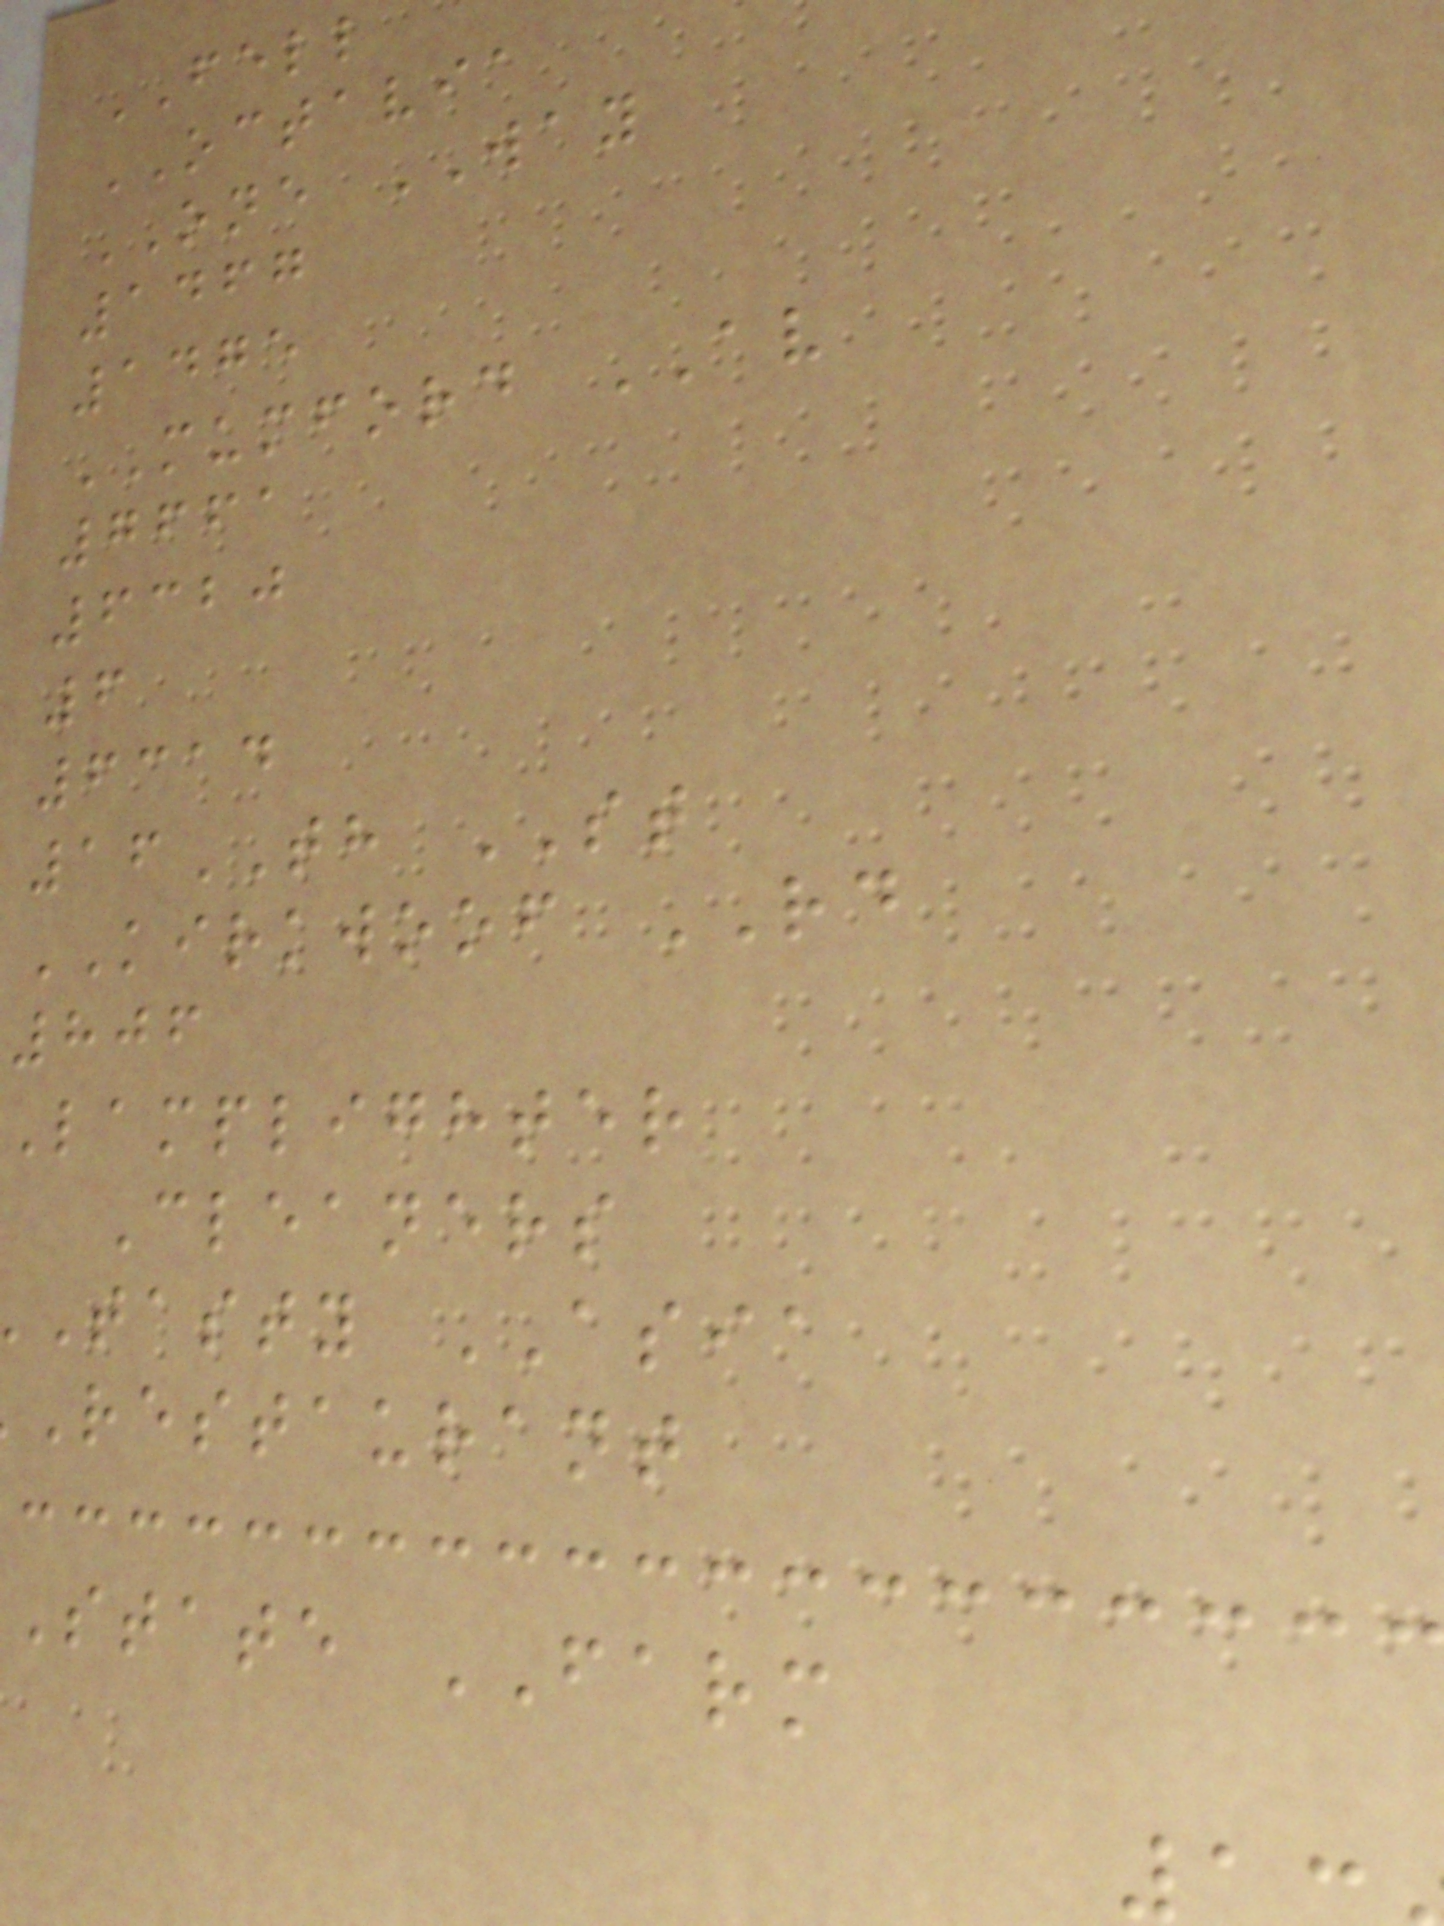FELL
OCTAVIA
ONE WAY
1467
1475
MUMFORD AV
7661
6320
6
6314
16TH ST
KIRKWOOF RD
806
Lamplighter
Cleaners
tasty ASIA
restaurant
state FARM
